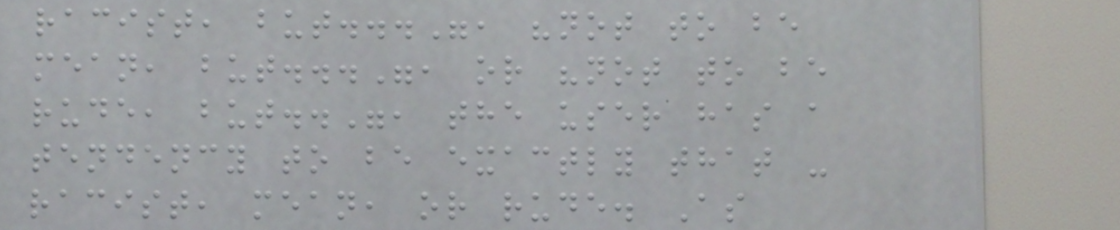racist, but...", "not to be
mean, but...", or "not to be
rude, but..", the user has a
tendency to be exactly that -
racist, mean, or rude. As
